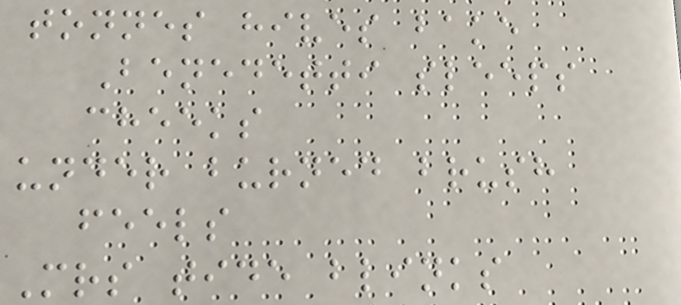tonnes hives bake
Benedetti sleeps
cheeks
under burned brush
feels
Mrs tide blinks
